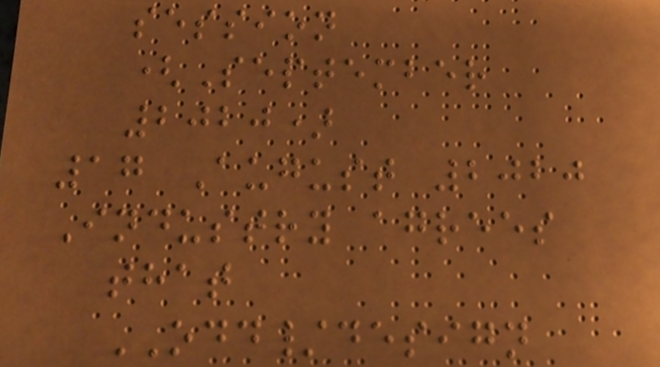session
(September
2020)
17 August 2020
Industry agrees
that
ODD/design
